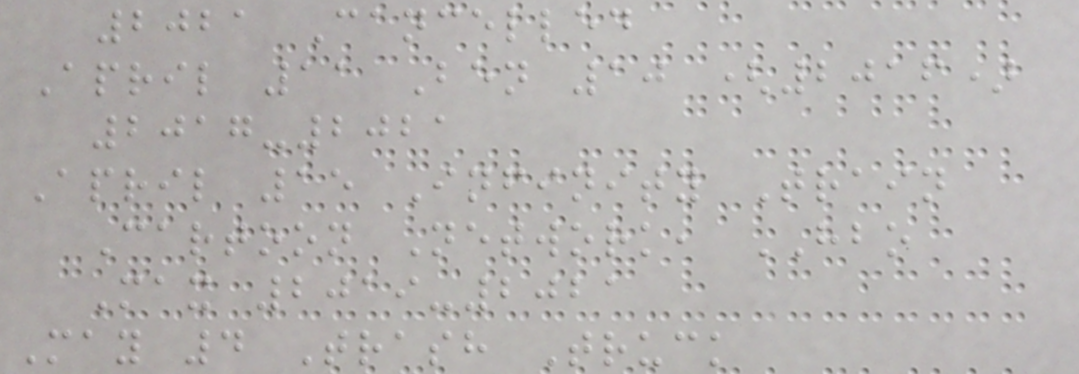2021 Cancelled
April 11 Ben 10 (2016)
2017-2021
April 15 Infinity Train
Cartoon Network, HBO
Max 2019-2021
May 4 Trash Truck
